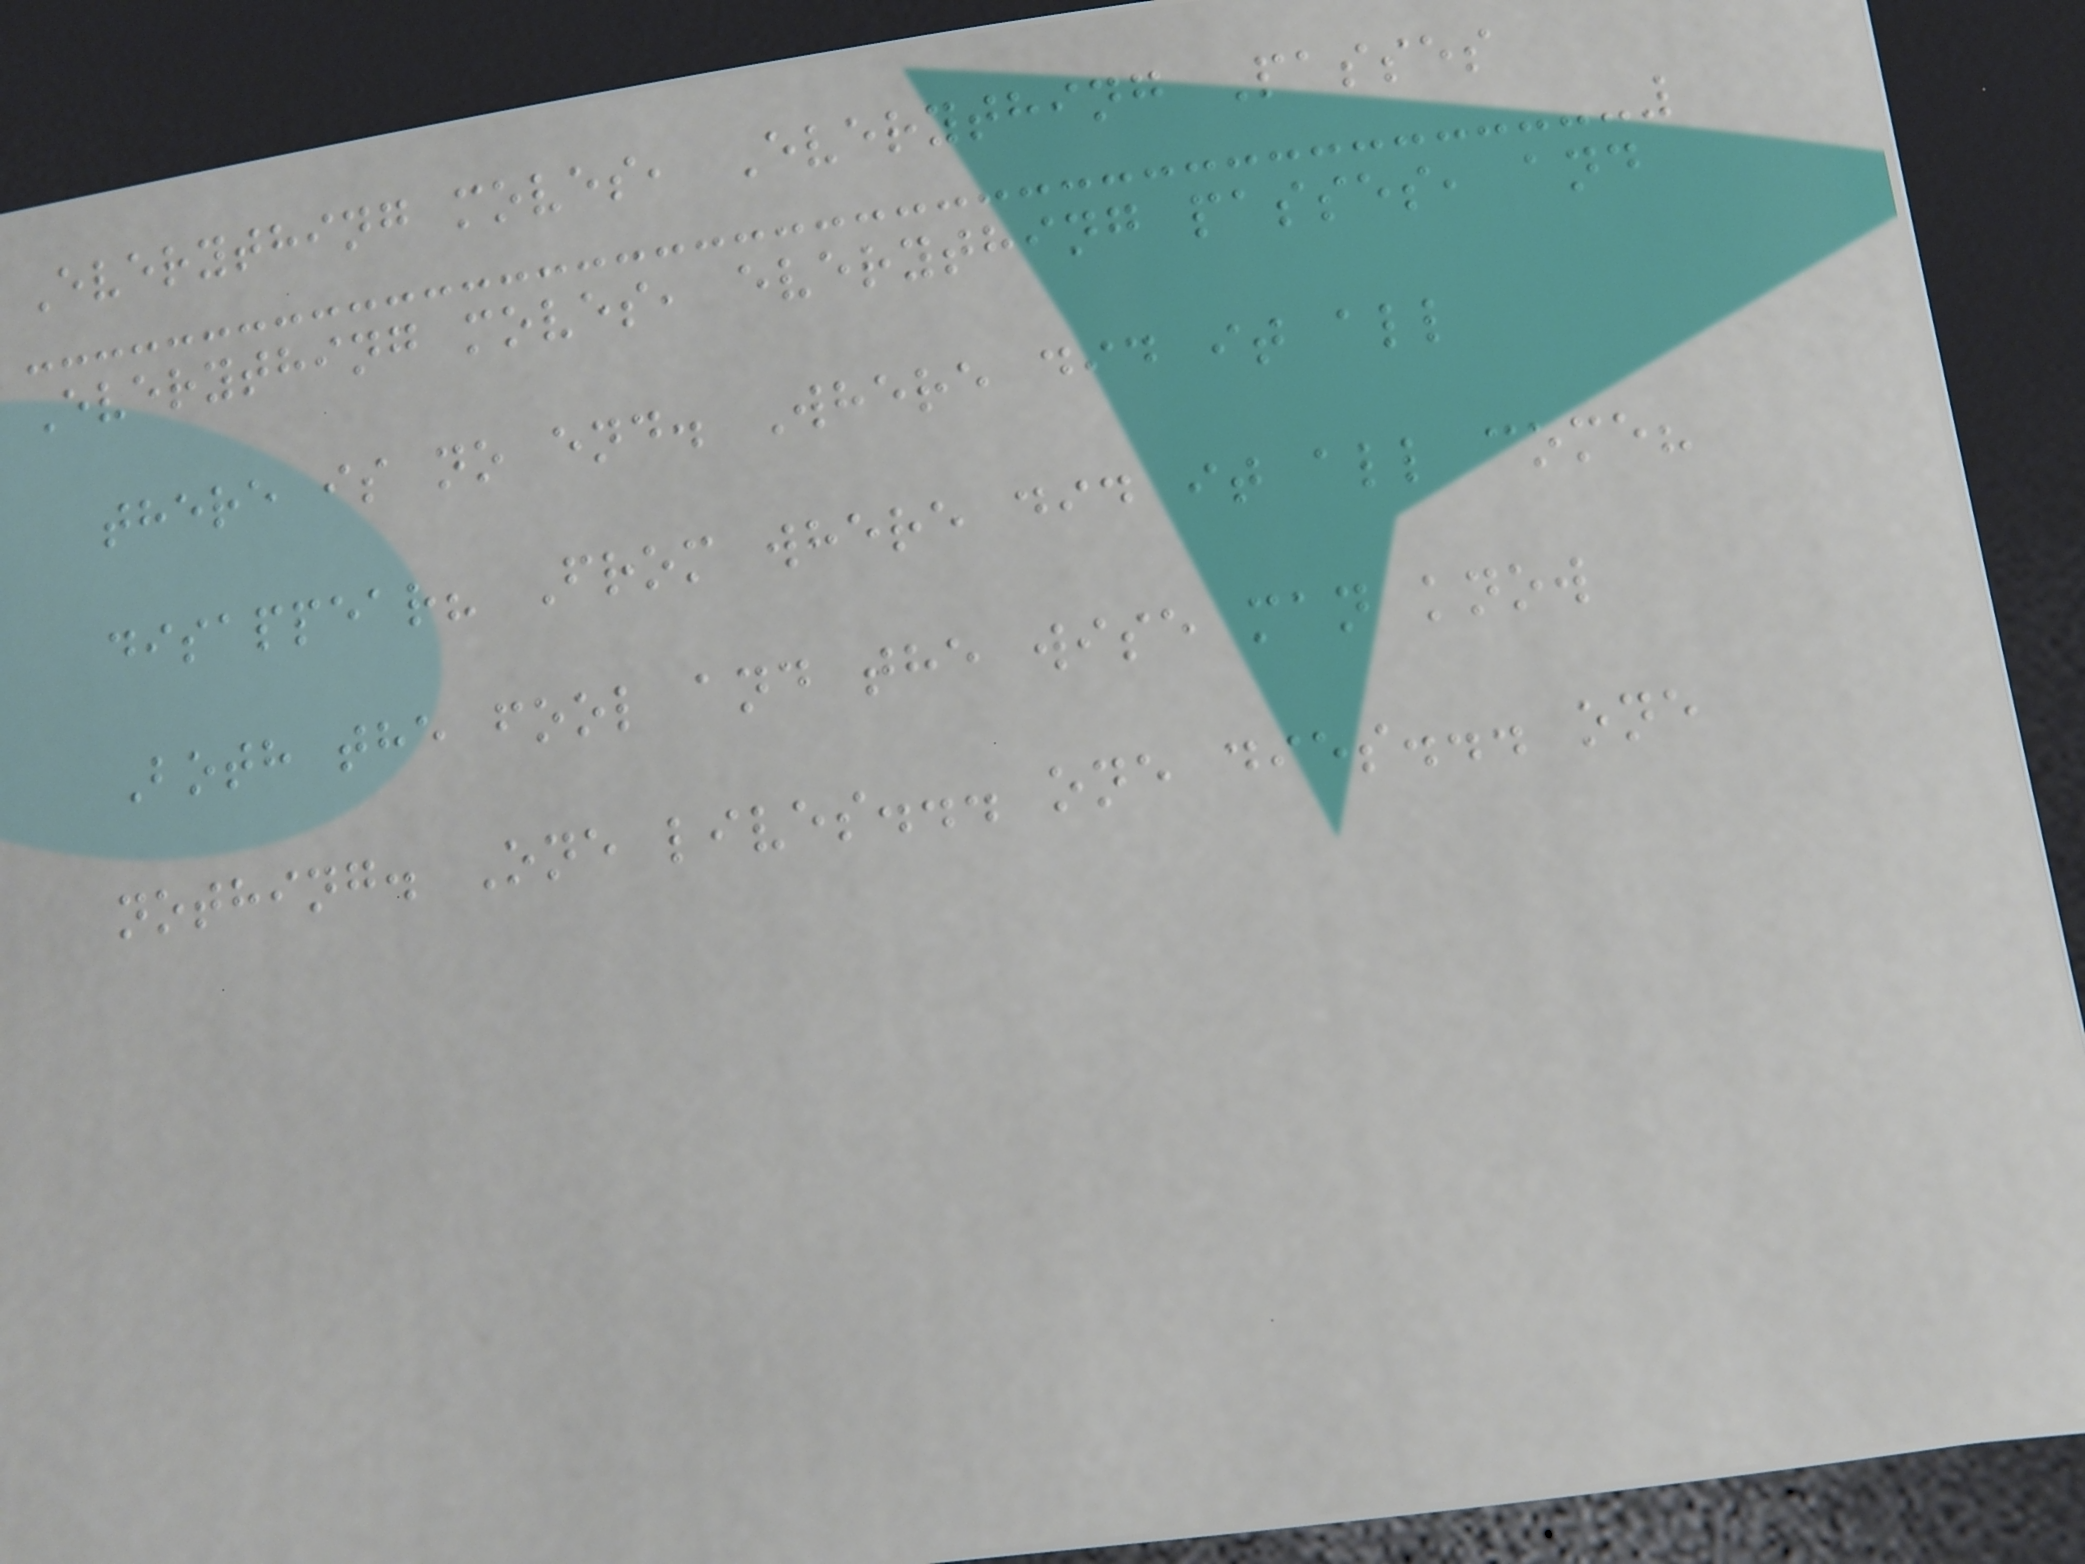Everything moves, Everything Passes
Everything moves, everything passes, and
there is no end. Where did it all
disappear? From where did it all come?
Both the fool and the wise man know
nothing. One lives... one dies... one
